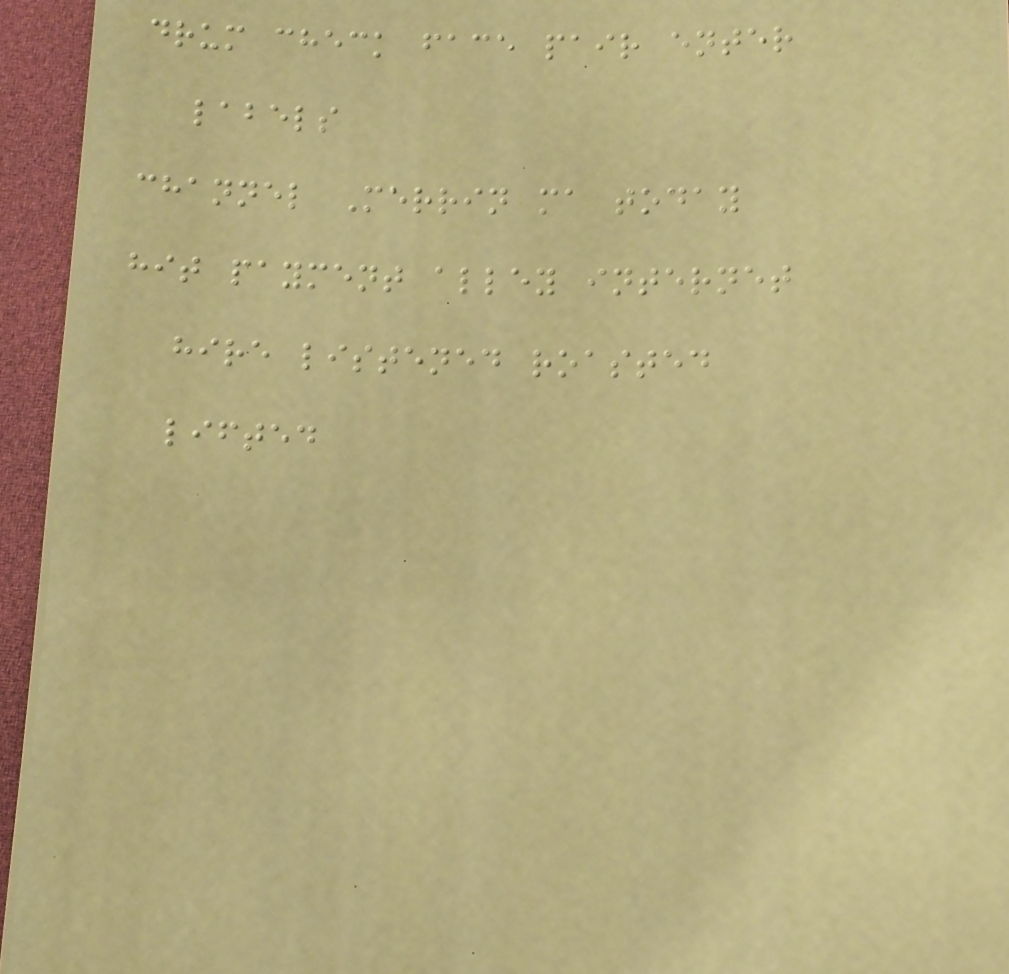drum check face pair enter
labels
channel Merrin ma today
hit payment alley internet
hire listened roasted
lifted
